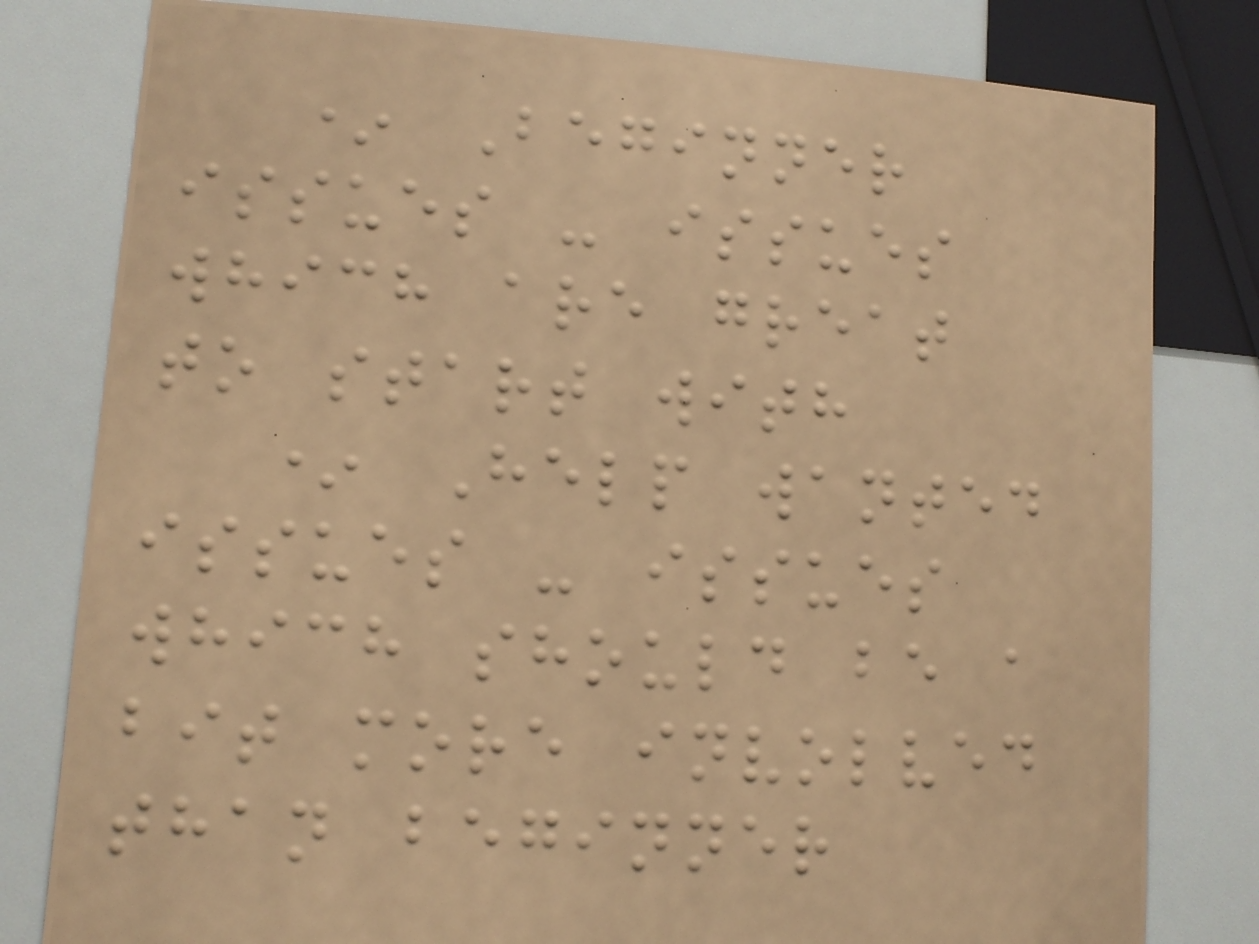* Beginner
issues - issues
which are great
to start with
* Help wanted
issues - issues
which should be a
bit more involved
than beginner
